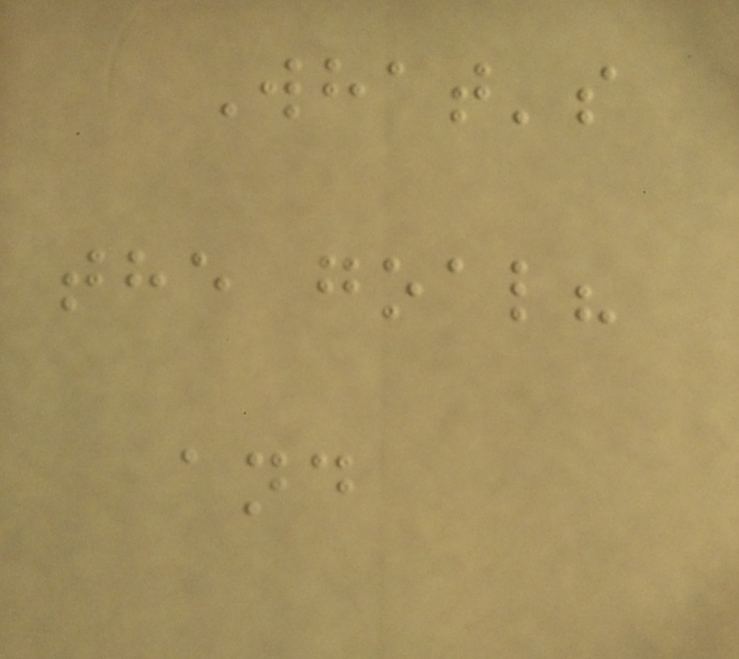What's
the goal?
and
